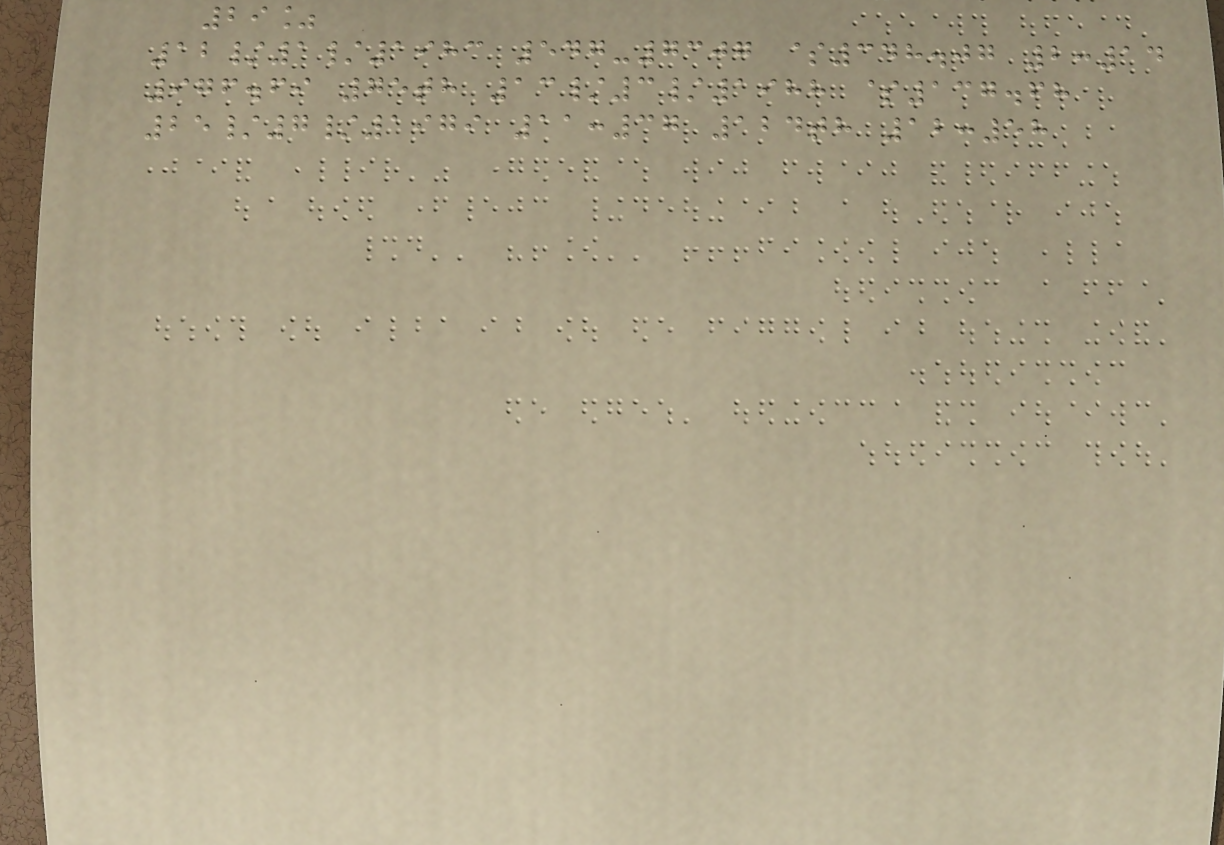29%
12/1/1983 547-7307 $348.07 2:14
976.69 75th 13/3/1988 $137.68
25/7/1979 11:37 124th 12:58
